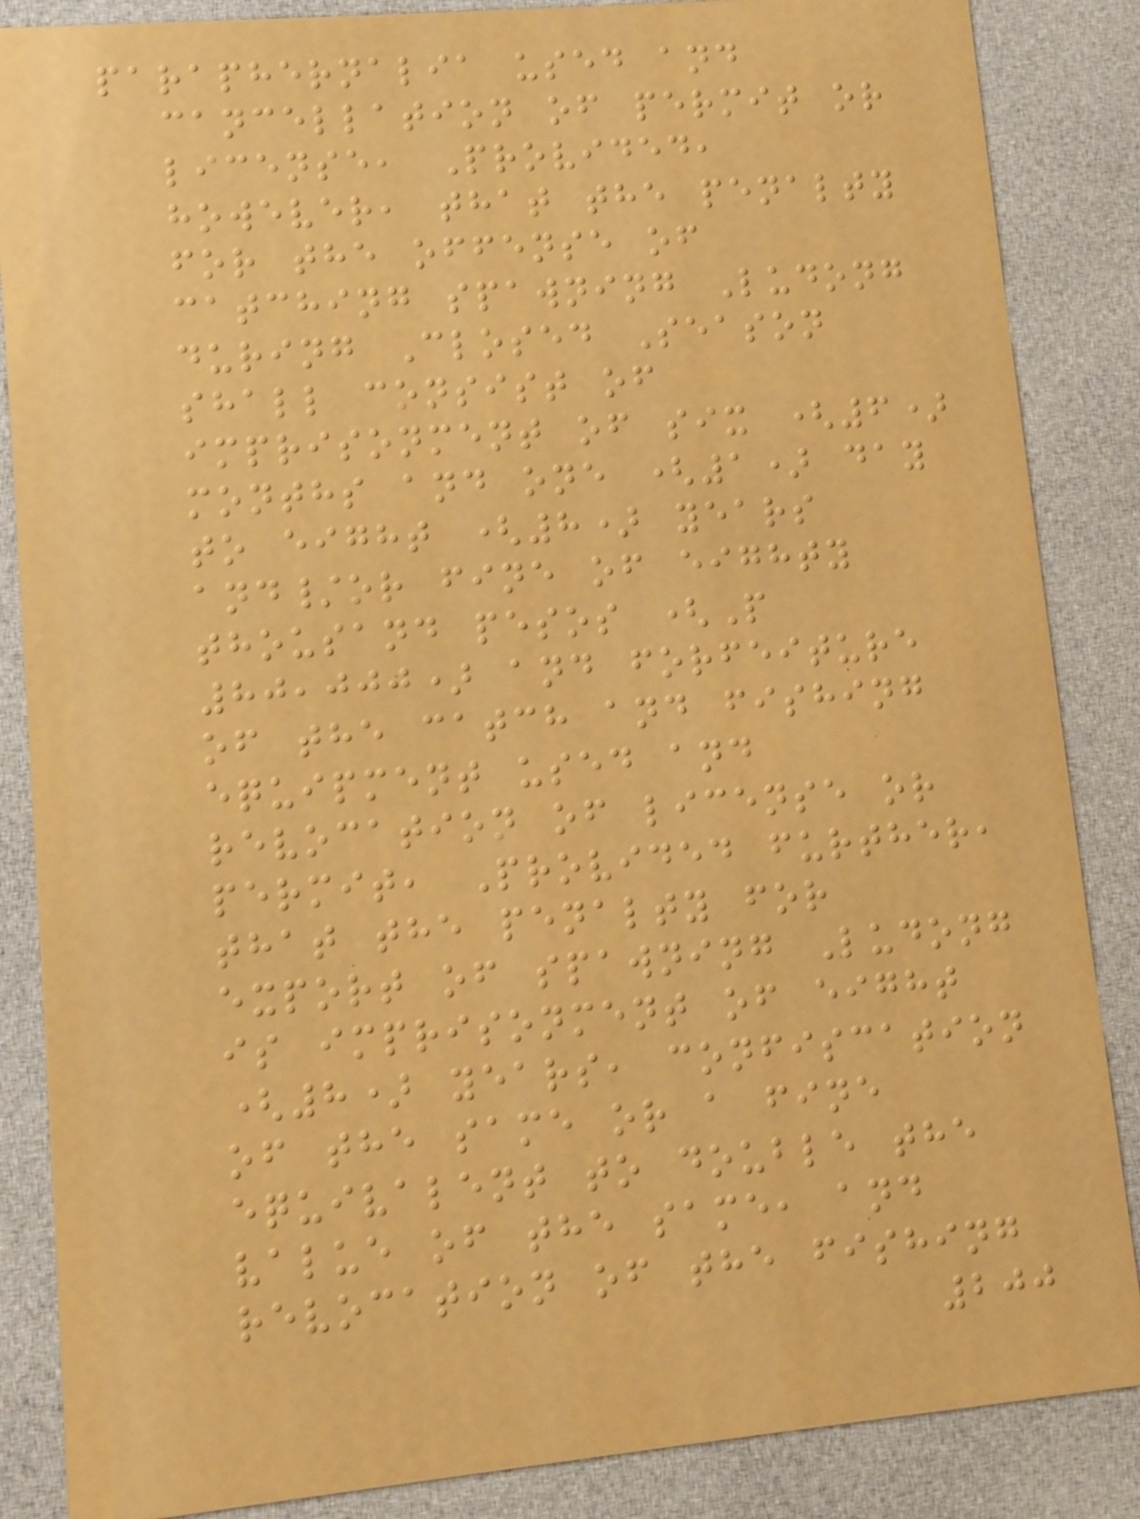paraphernalia used and
cancellation of permit or
license, Provided,
however, that the penalty
for the offense of
catching spawning Ludong
during Closed Season
shall consist of
imprisonment of six (6)
months and one (1) day
to eight (8) years
and/or fine of eighty
thousand pesos (P
80,000) and forfeiture
of the catch and fishing
equipment used and
revocation of license or
permit, Provided further,
that the penalty for
export of spawning Ludong
is imprisonment of eight
(8) years, confiscation
of the same or a fine
equivalent to double the
value of the same, and
revocation of the fishing
200
